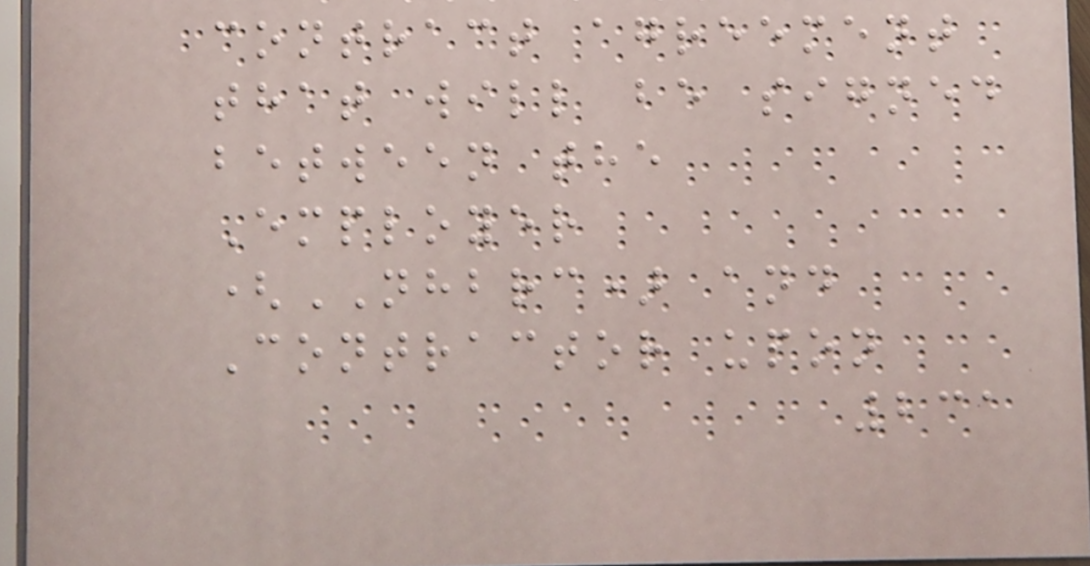contract agreement
that will be signed
between the
Employer
(NHBRC) and
Contractor upon
231
